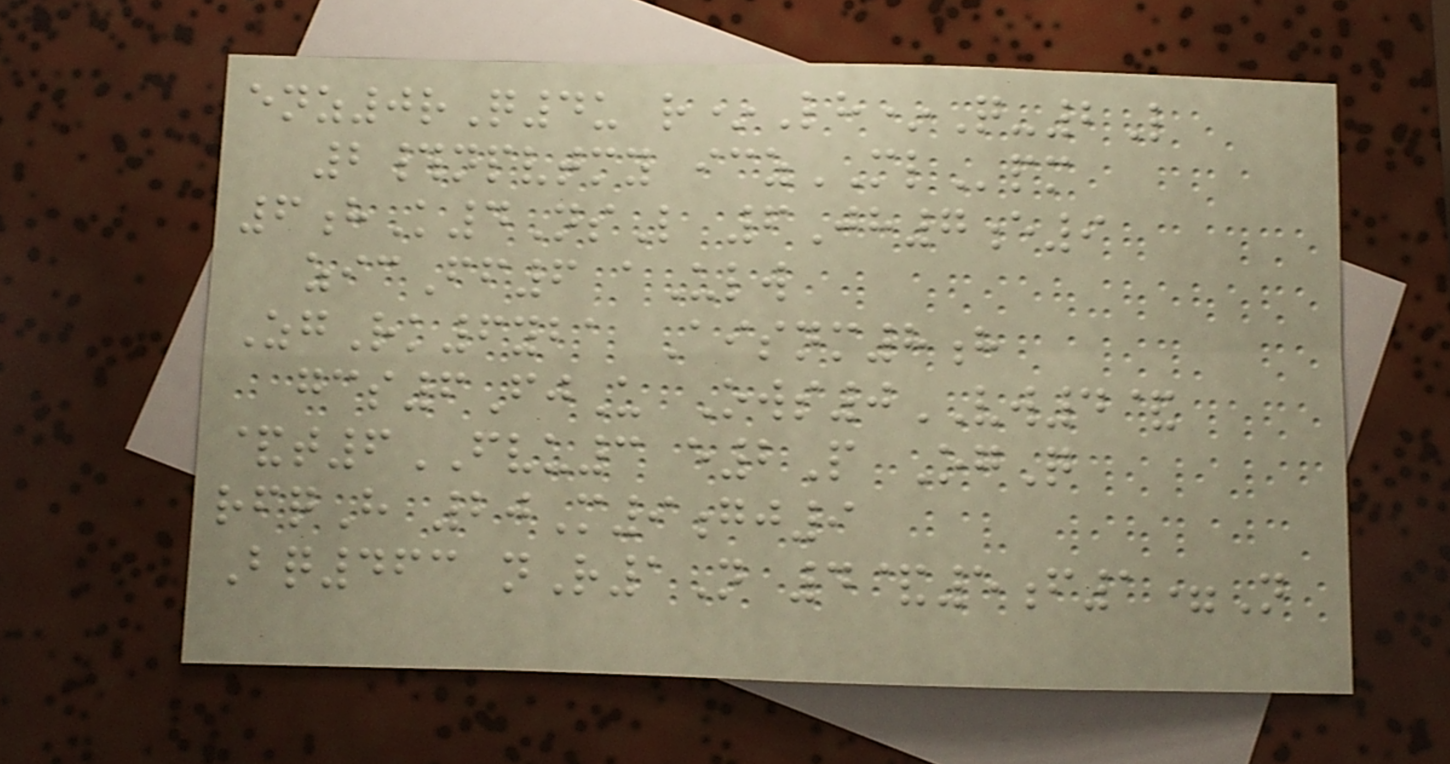enz0rQ4u r*Lh*Q-2L
2#npvtmy iczMLpm
6hK4NsL 6Jh7e9
zicFf6 aUlw
ZgRk6yba Aisnm8h
gcs6FjU Ows0VW4&
&t6FVU3 e2P OgQ
rfqH 20M9gj9
Bq463 nR1N 4&5f1=N
